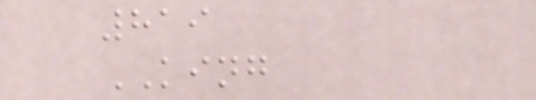819
KING
